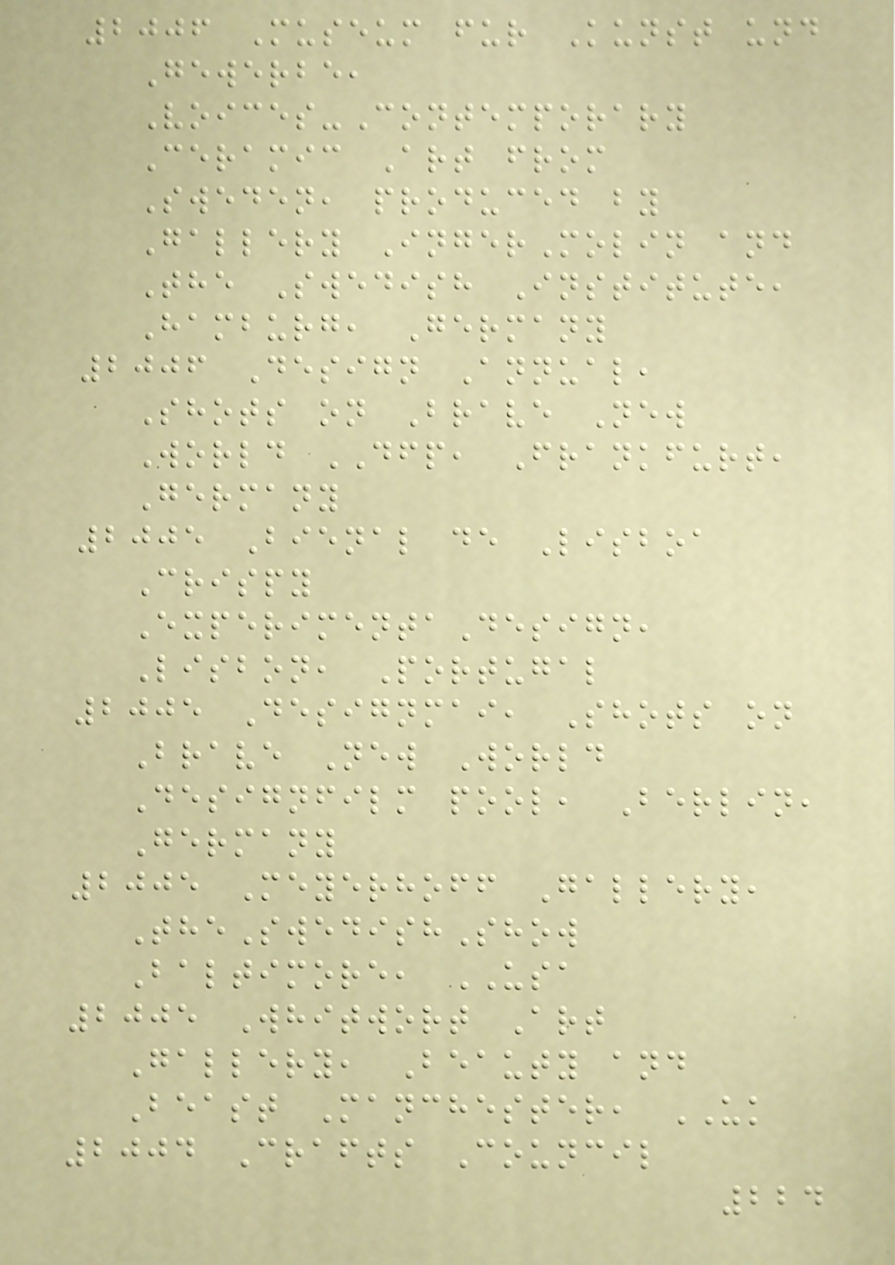2006 Museum fur Kunst und
Gewerbe,
Voices-Contemporary
Ceramic Art from
Sweden, produced by
Gallery IngerMolin and
The Swedish Institute,
Hamburg, Germany
2006 Design Annual,
Shots on Brave New
World DFP, Frankfurt,
Germany
2005 Bienal de Lisboa
Crispy
ExperimentaDesign,
Lisbon, Portugal
2005 Designmai, Shots on
Brave New World
Designfilm pool, Berlin,
Germany
2005 Meyerhoff Gallery,
TheSwedishShow
Baltimore, USA
2005 Whitwort Art
Gallery, Beauty and
Beast Manchester, UK
2004 Crafts Council
224
